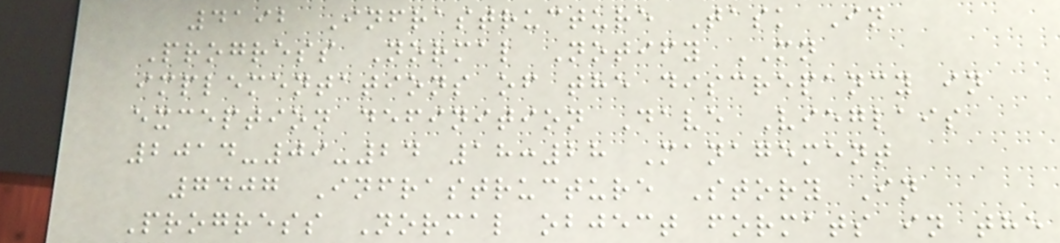4192 Infrastructure Task In
Progress Normal Notify MN
implementations of the discrepancy in
exception definition Dave Vieglais
2014-09-24 18:28 Management
7407 Infrastructure Story In
Progress Normal object formats in the
